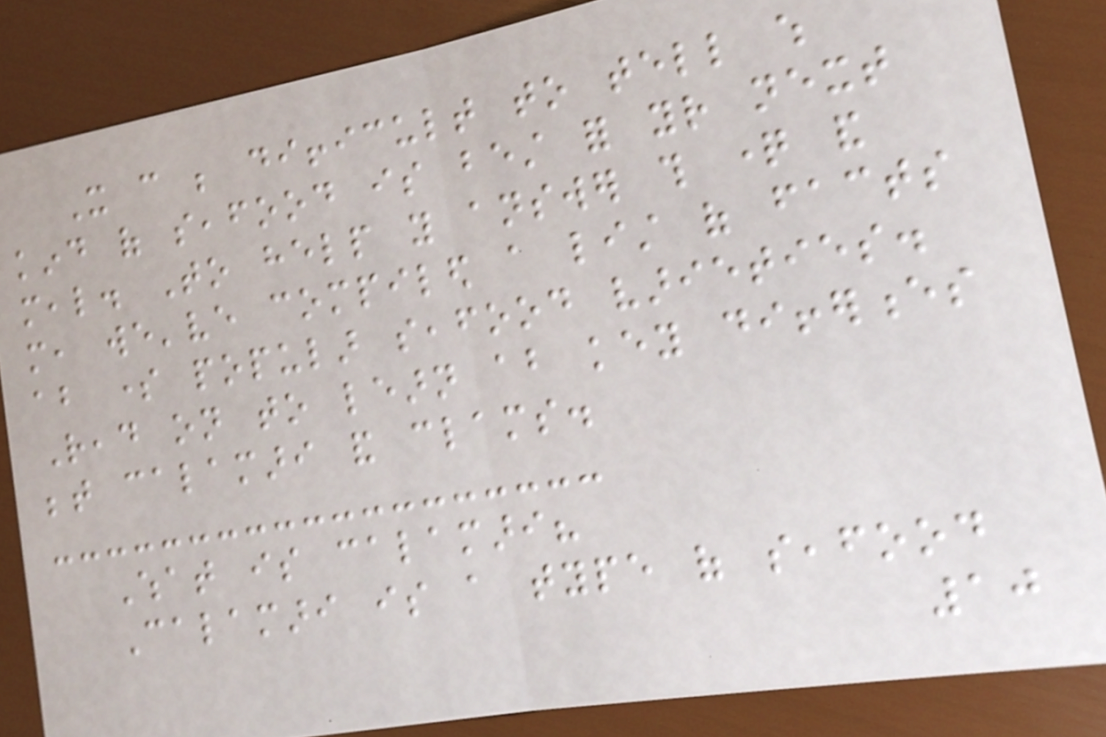It can be difficult to tell which
kind of seafood is best for your next
meal. To help you answer this question and
more, we've compiled a list of facts
about some popular seafood varieties.
Read on to learn about key differences
between calamari and clams.
What is calamari?
Calamari is a type of seafood
10
